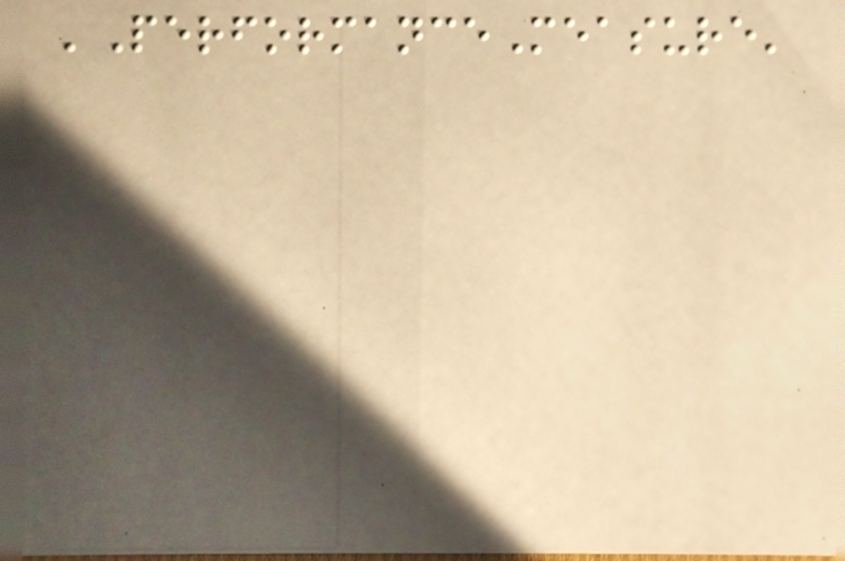'PerformanceMeasure'
